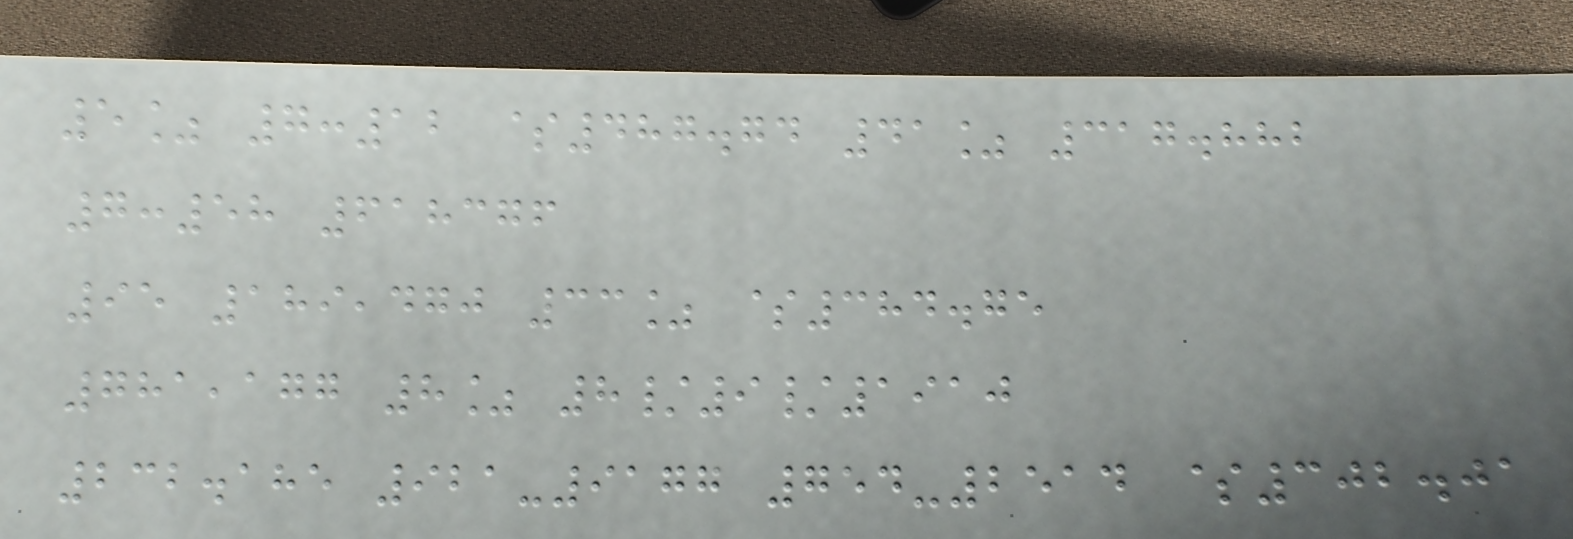5% 7:12 $487.74 41% 317.882
7:58 618376
95 189,470 33% $384.75
781,177 8% 8/9/1910
232.185 921-9177 754-2514 $302.01
